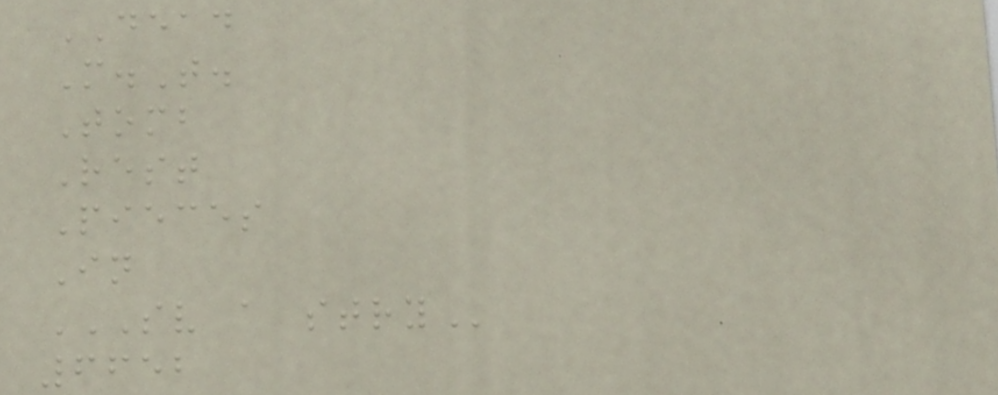DEAD
M.T.
Tomb
Rest
Pieces
In
SV A STRY
6652
